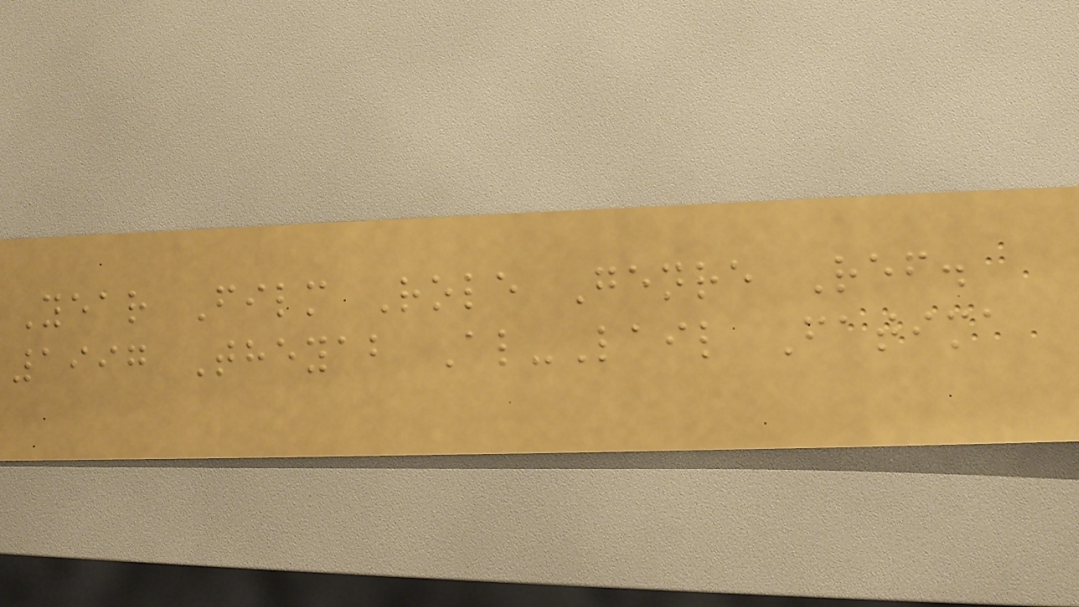Year Film Role Genre Ref.
1997 Theyab Al-Lail Fatima
